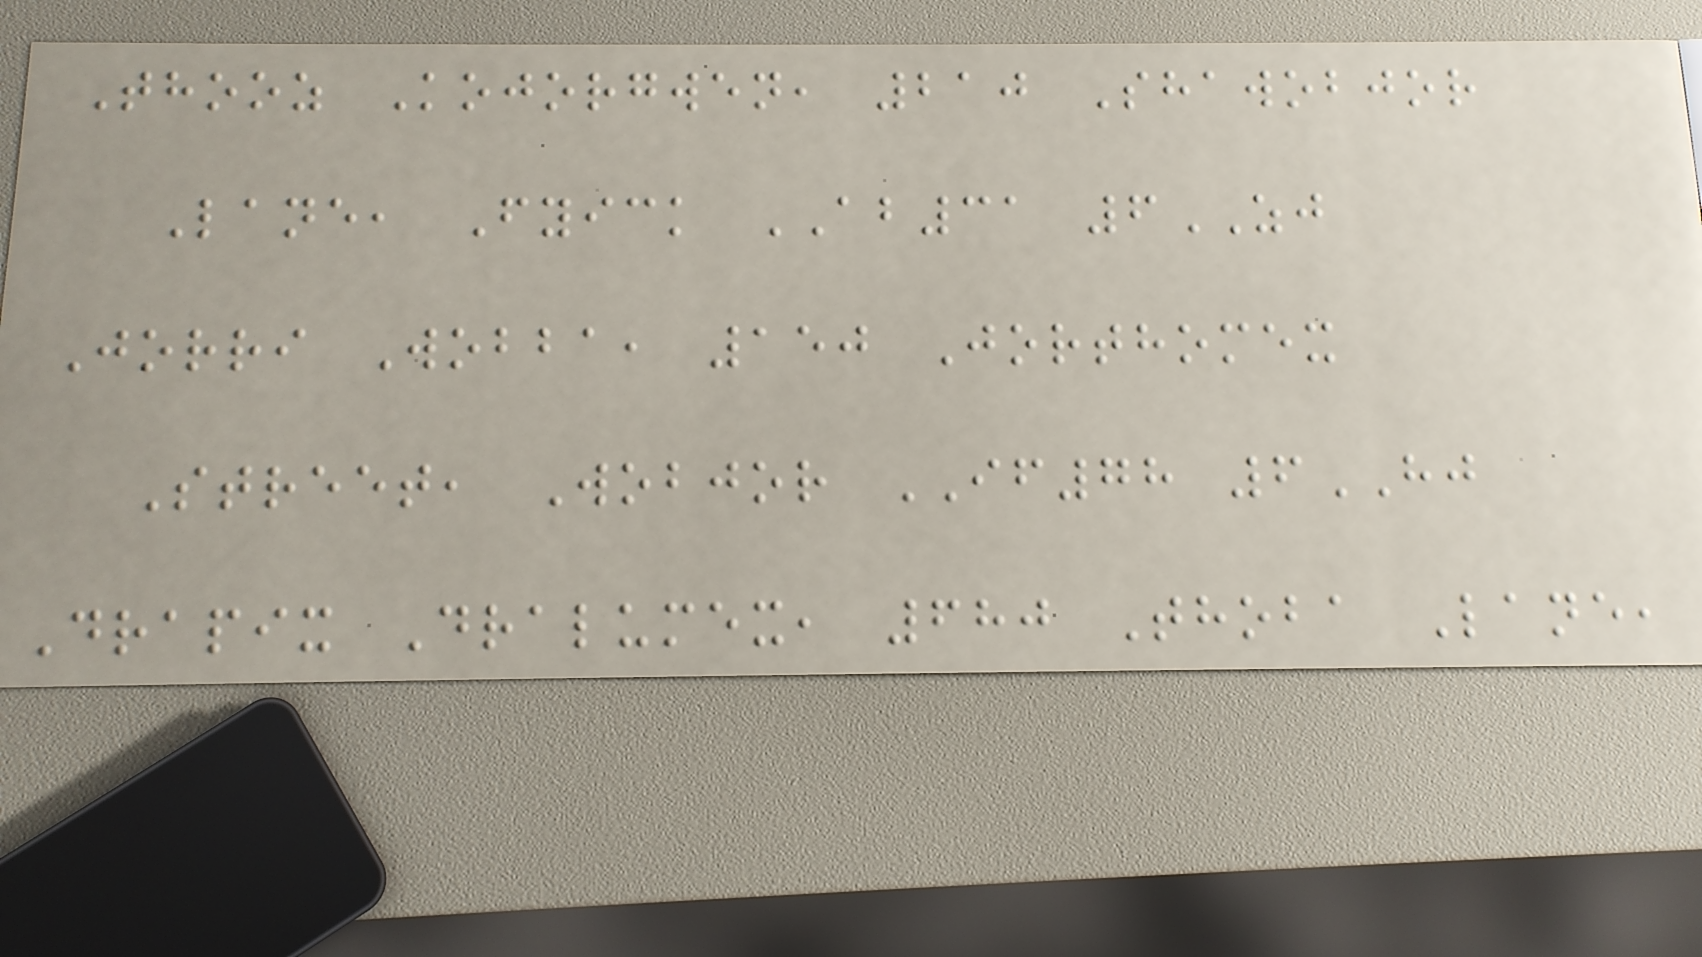Thooz Kojorgwen, 210 Shawobjor
Lane, Fyick AB31 6ZJ
Jorri Wobba, 150 Jorthomex
Street, Wobjor IF78 6HJ
Drapix Dralumex, 680 Thoba Lane,
